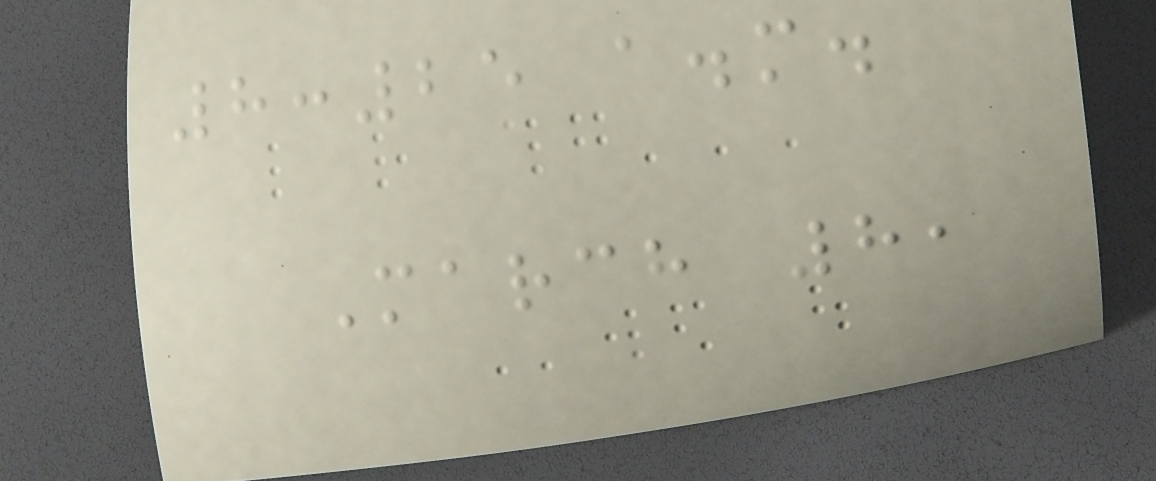8:25 a.m.
March 8,
